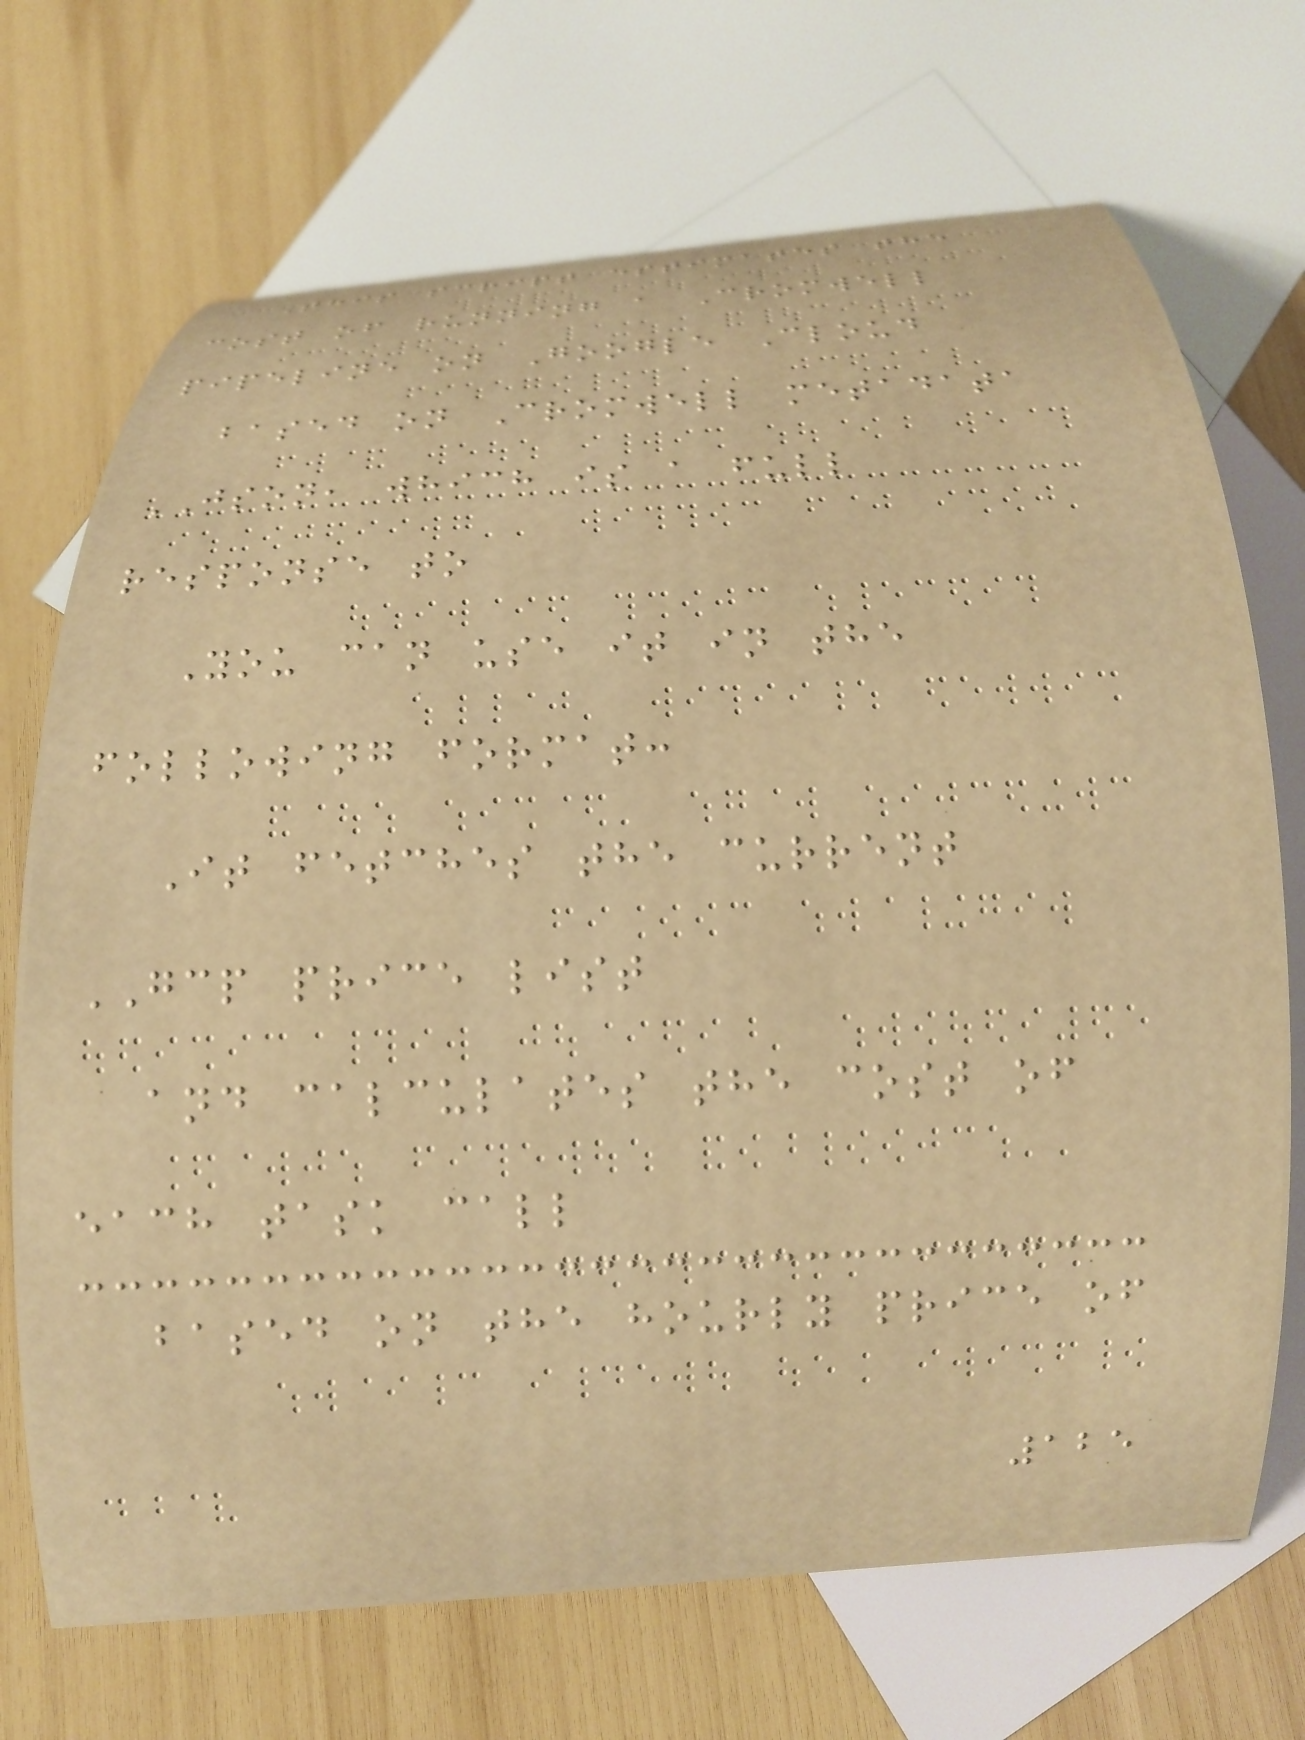This script estimates the
cost of running a Cromwell
pipeline on Google Cloud
based on Cromwell metadata
JSON, which is a full
response to
You can use it in the
following format:
It fetches the current
GCP price list
and calculates the cost of
each task call
based on the hourly price of
125
